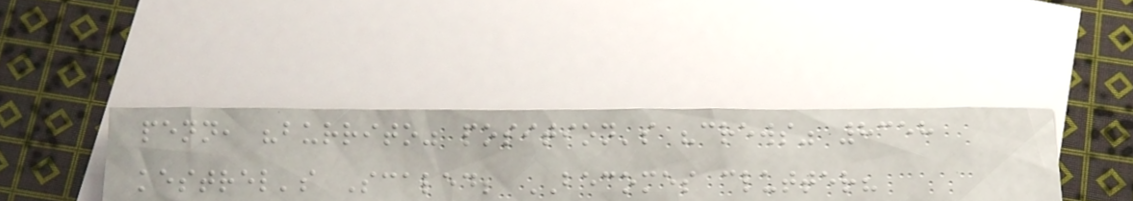penn, "burrito" position's "crews" 8358
kestrel's Scaled; BECOMES clutter?
